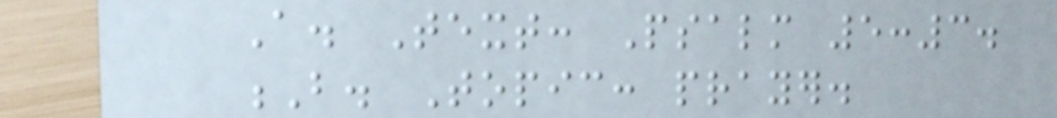A. Text: Psalm 5:3.
B. Topic: prayer.
